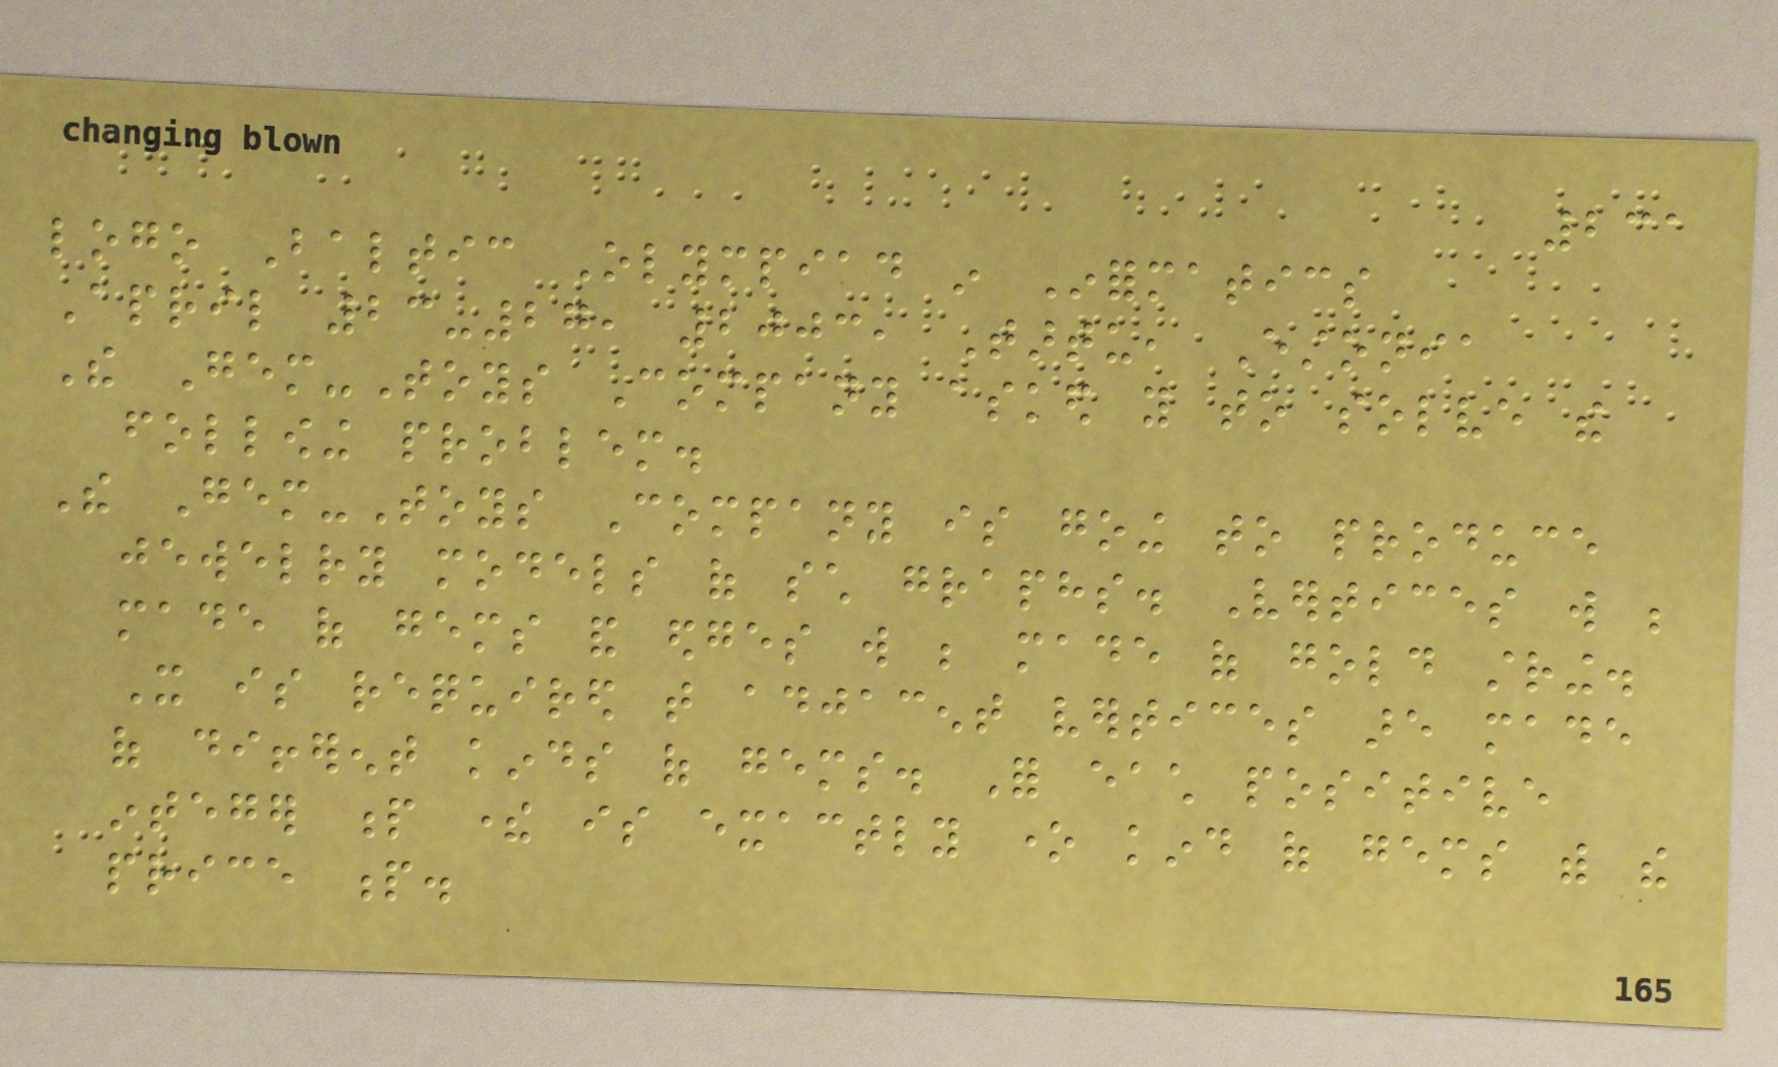231
logo Baltic Olympiad in Informatics
April 23-27, 2003, Tartu, Estonia
The Gem-Toys Company asked you to solve the
following problem.
The Gem-Toys Company is going to produce
jewelry models of such graphs. Vertices will be
made of gems and edges will be made of gold string.
It is required that adjacent vertices are made
of different kinds of gems. For each positive
integer p there is exactly one kind of gems with the
price p.
